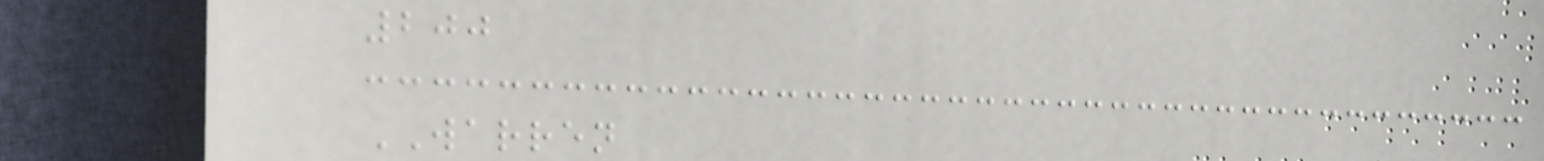200
WARREN
